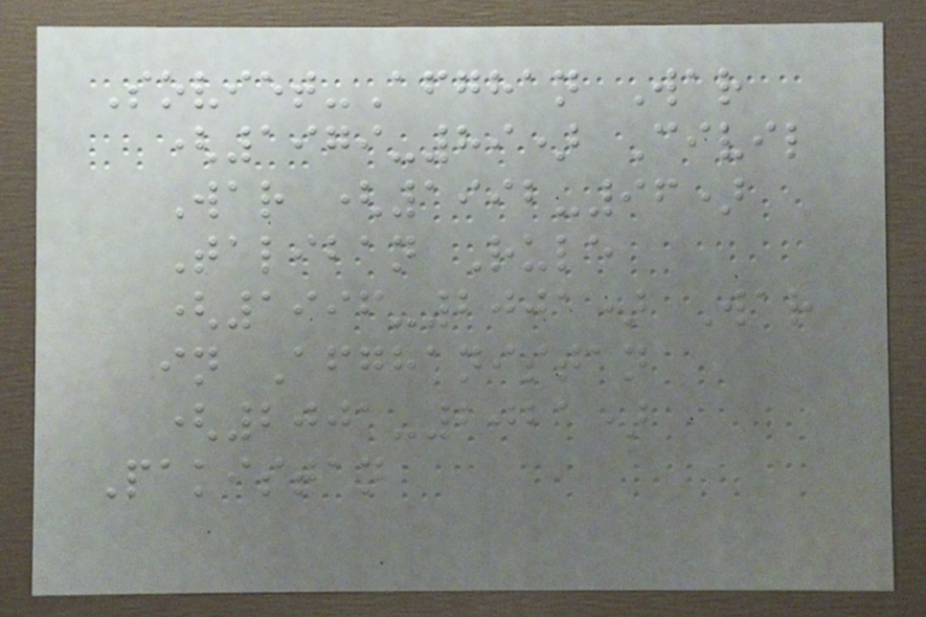Soviet-Afghan War
(1979-89) Civil
War (1992-96)
Taliban Rule
(1996-2001) War
in Afghanistan
(2001-2021)
Pakistan
